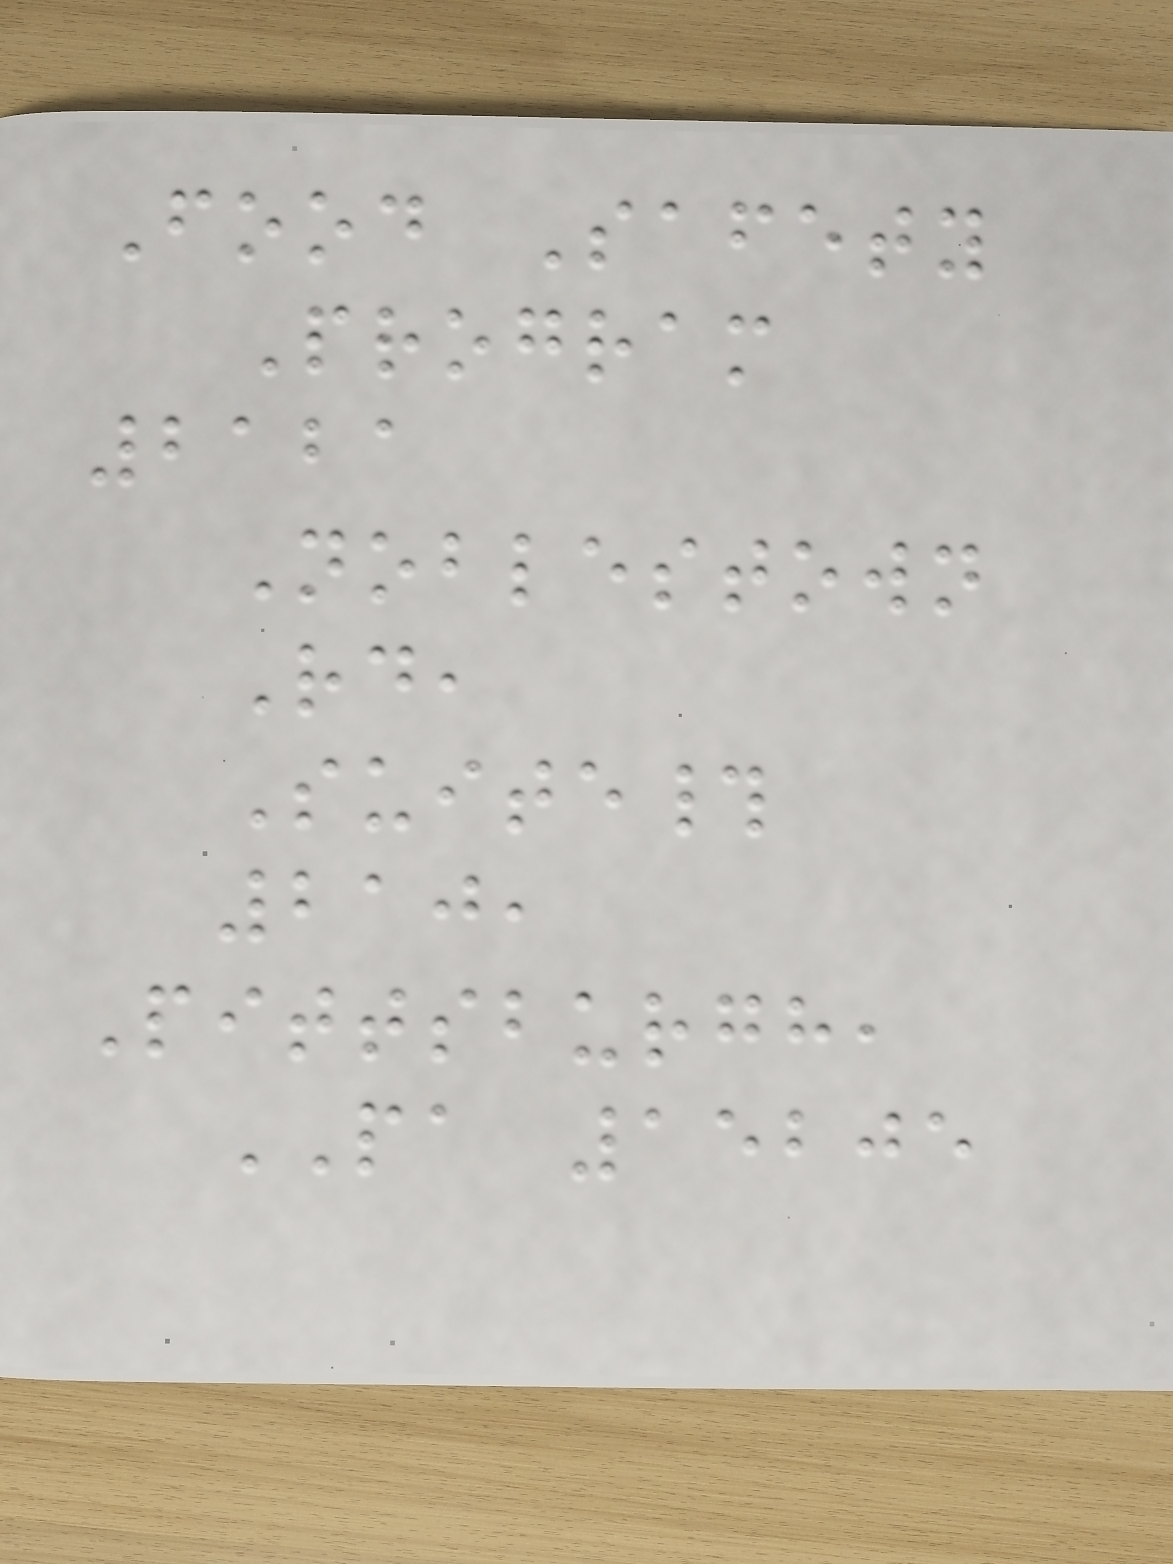Food Safety
Program
2121
Noblestown
Rd,
Suite#
210,
Pittsburgh,
PA 15205
